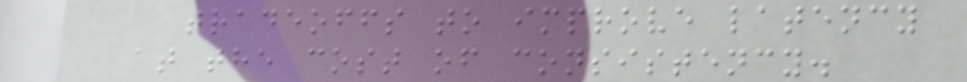tradeoffs to improve latency
at the cost of consistency.
